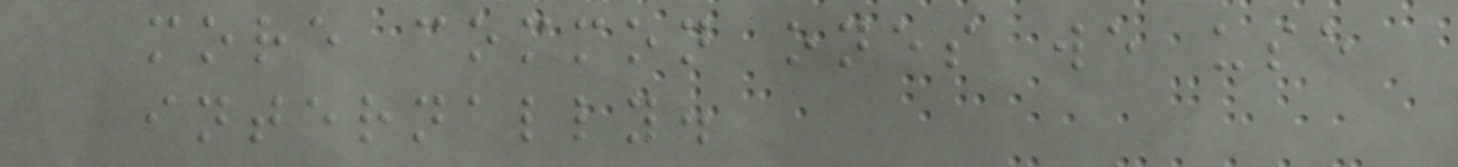more common ones we use
internally.
